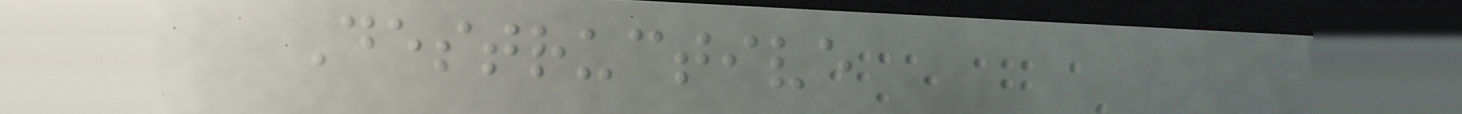Destructive
